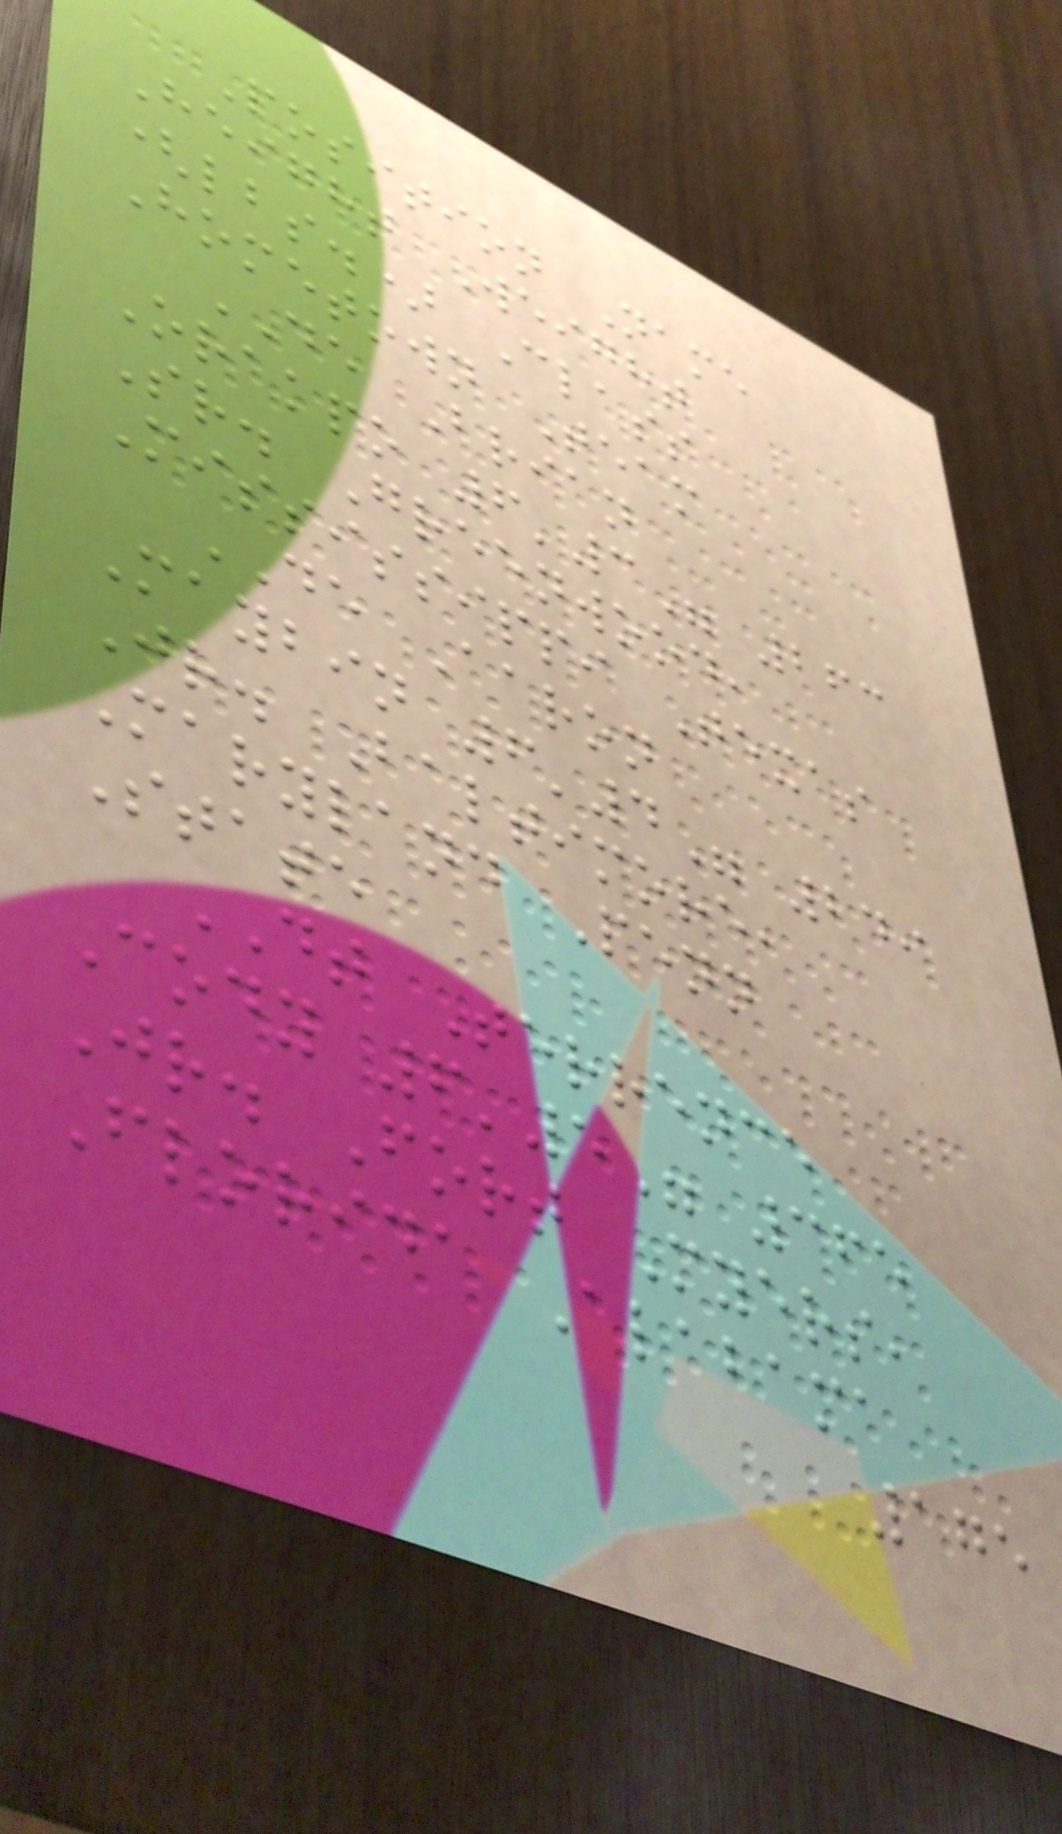Position Name
Height Weight
(lbs.) Class
Hometown Team
DE Brian
Orakpo 6'3" 263
Sr. Greenwood,
Mississippi Texas
DE Aaron
Maybin 6'4" 249
Jr. Baltimore,
Maryland Penn
State
DT Terrence
Cody 6'5" 365
Jr. Fort Myers,
Florida Alabama
175
